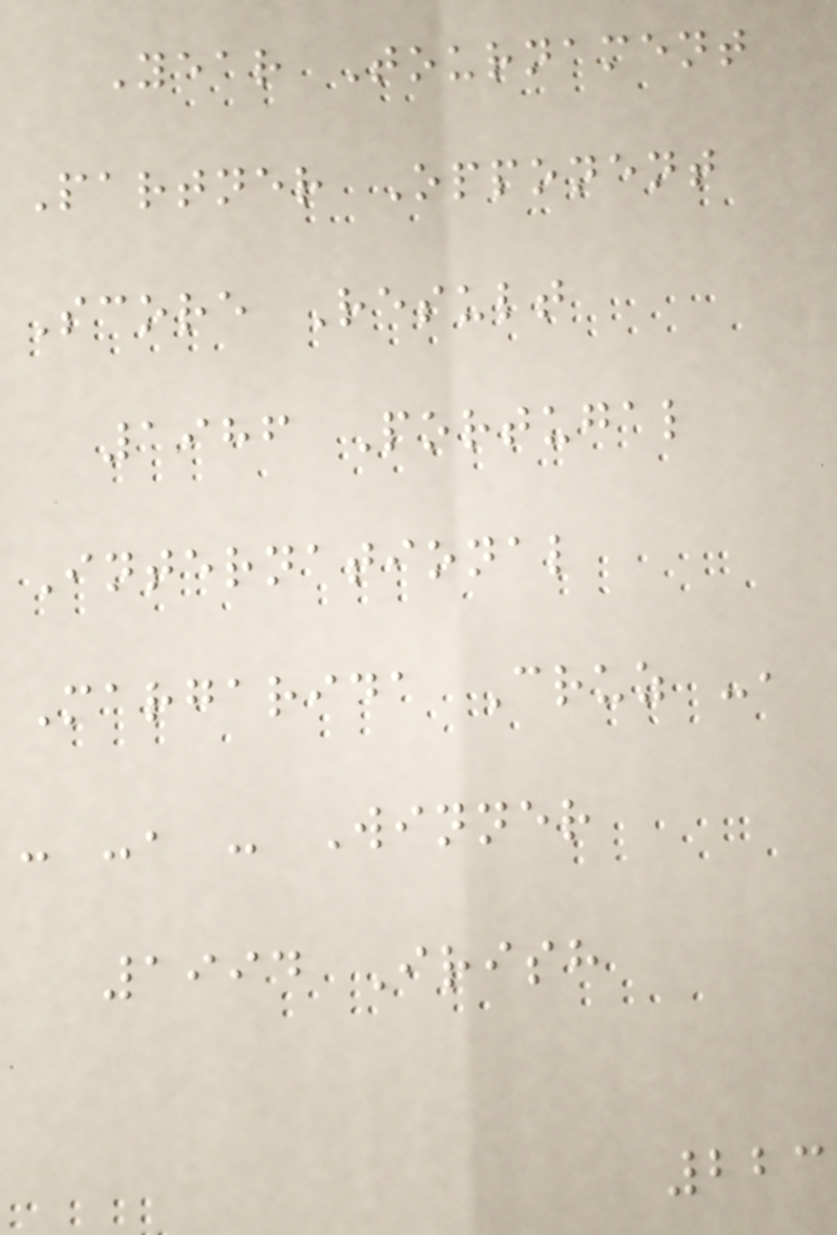Year Tournament
Partner Opponent
Score Result
1986 Portugal
International
Margarida Cruz -,
- -, - Winner
1994 Irish
223
